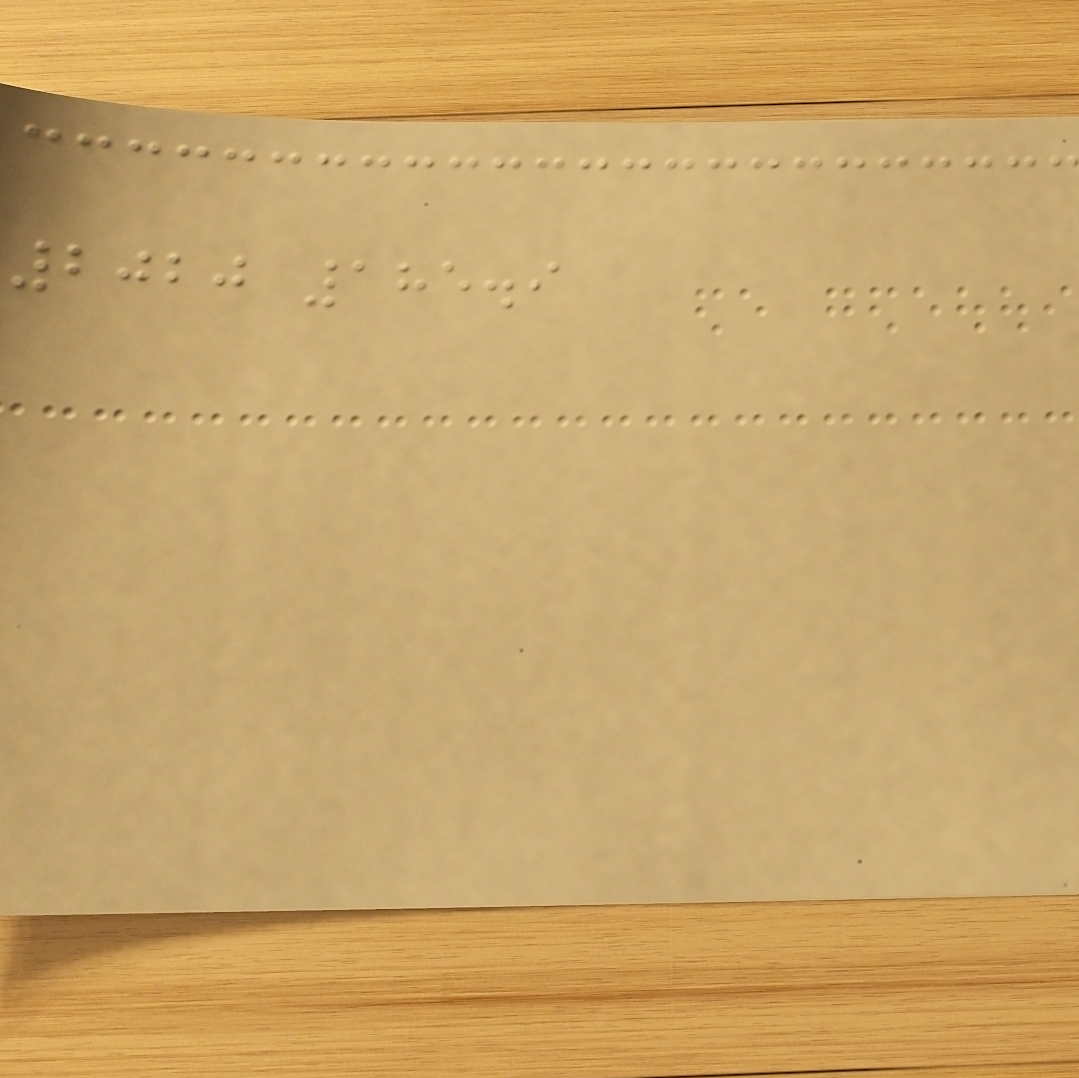2020 185.9
